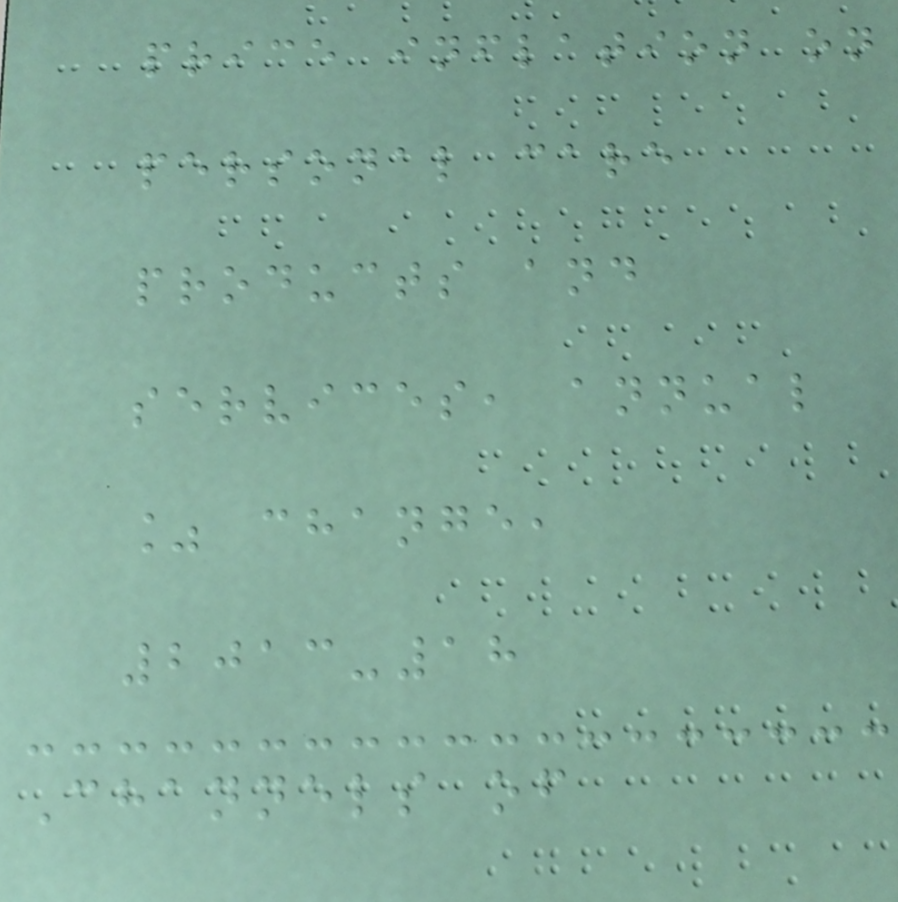price inflation on
personal care
products and
services, annual
% change,
2013-18
Channels of
